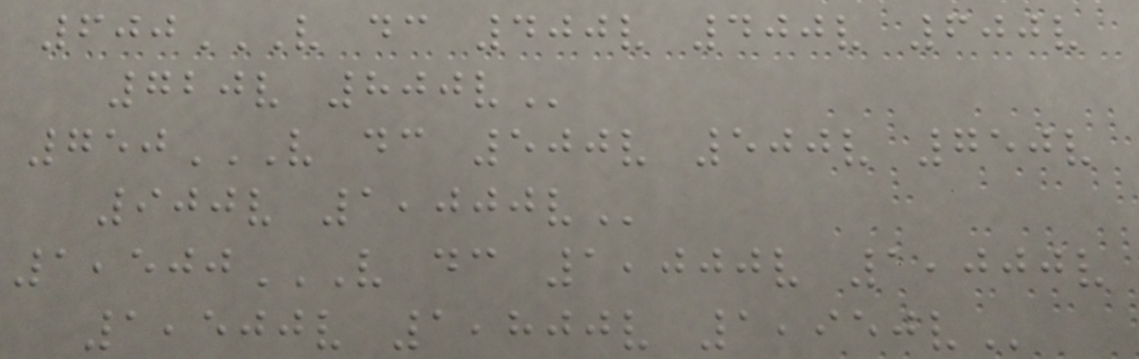600V DC 400V 400V 600V
720V 800V
750V DC 500V 500V 750V
900V 1,000V
1,500V DC 1,000V 1,000V
1,500V 1,800V 1,950V
